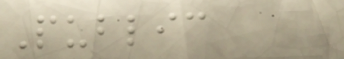Public
